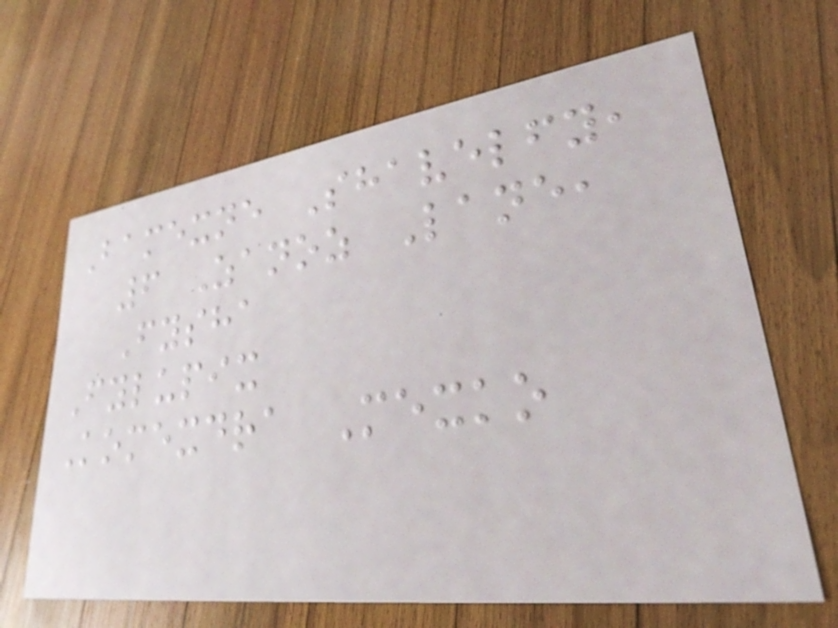Bamexne Shavelfy,
6 Zanoz Lane,
Fysha
Fylupix
Komexdra Mexko
